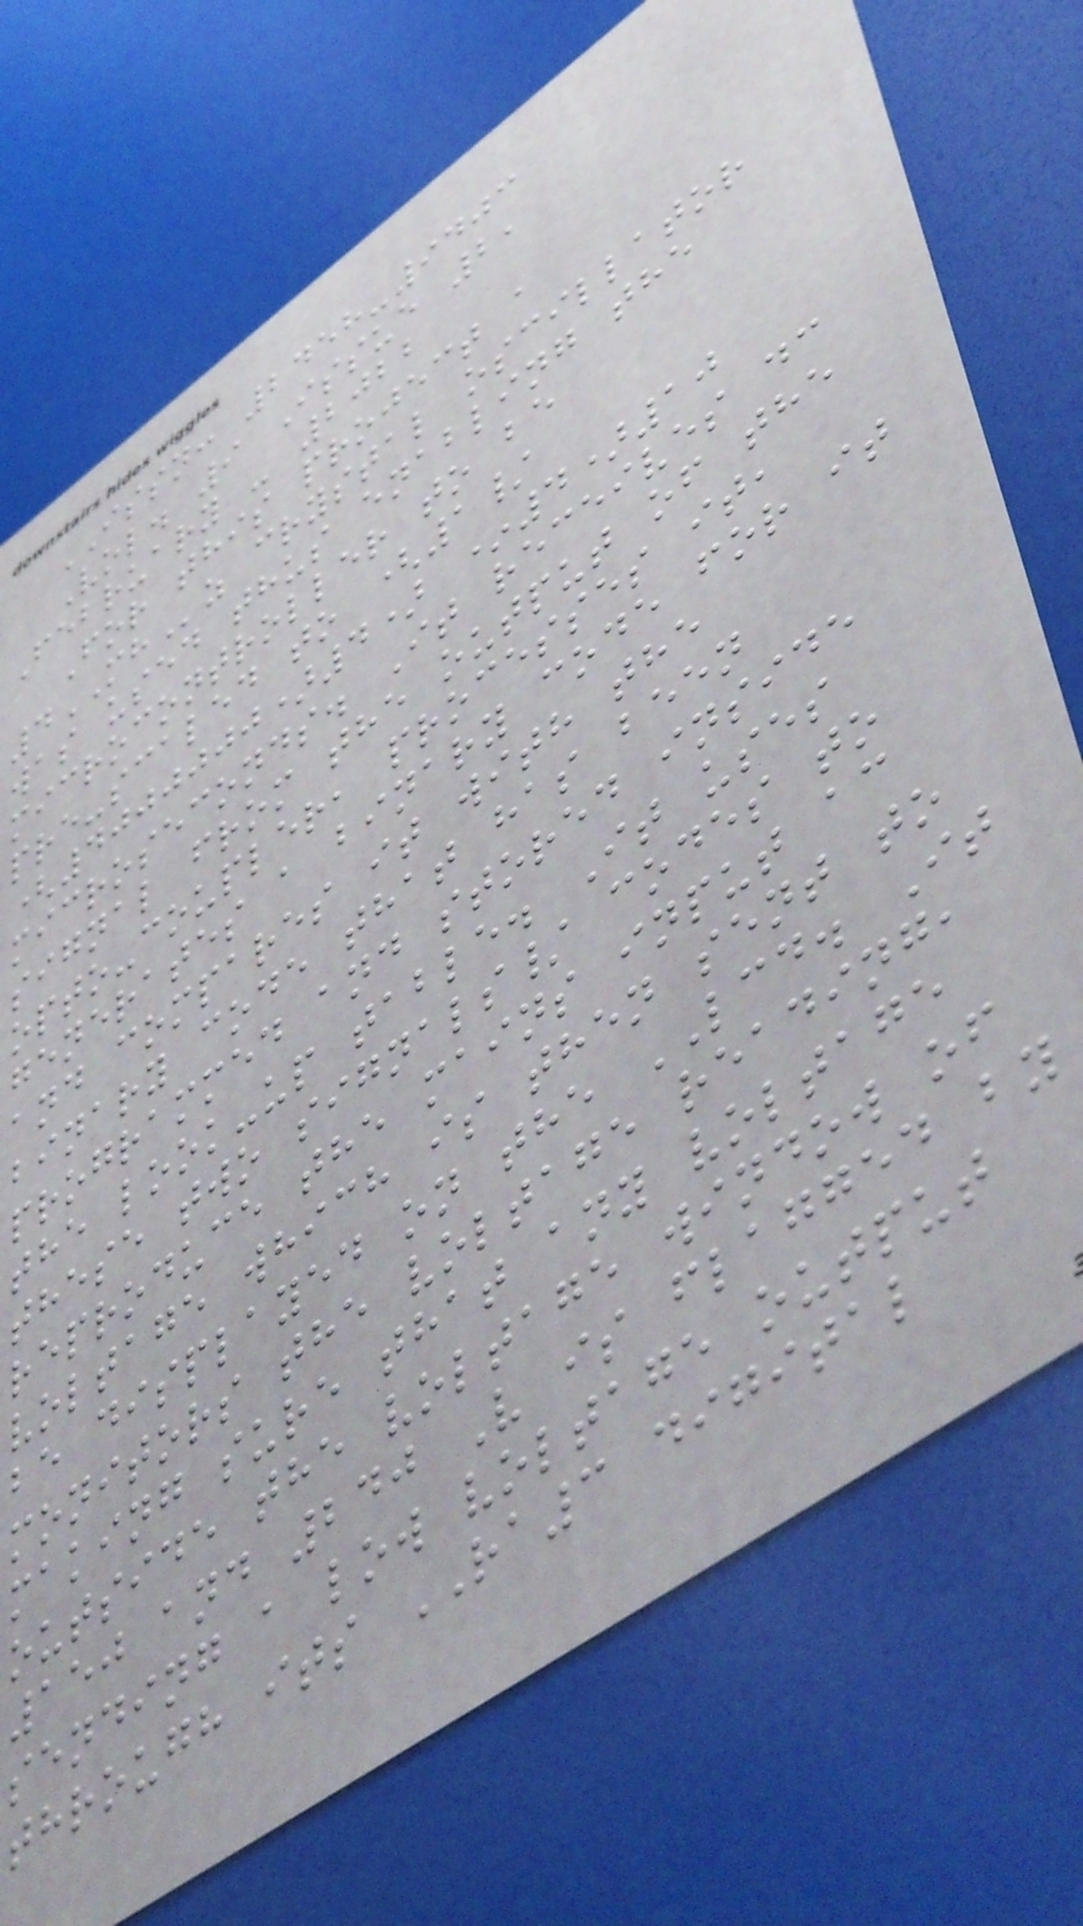ISSN: 2458-9403
Vol. 9 Issue 2,
February - 2022
For this project a
4MHz crystal oscillator
was used thus enabling the
microcontroller to be
pre-scaled to (1/
(4000000)4) *4)10
microseconds. It receives dc
signal from the output of the
opto-coupler, processes it,
generates a binary code for it
and compares it with the
binary code that has been
programmed and stored inside
the look-up table. It uses
these two signals/ codes to
reproduce the mains input ac
voltage which is then sent to
be displayed on the LCD. It
monitors the voltage reading,
making sure that any voltage
outside the voltage window of
150 and 240 V is flagged by
sending a low voltage output
through its RA3 digital
